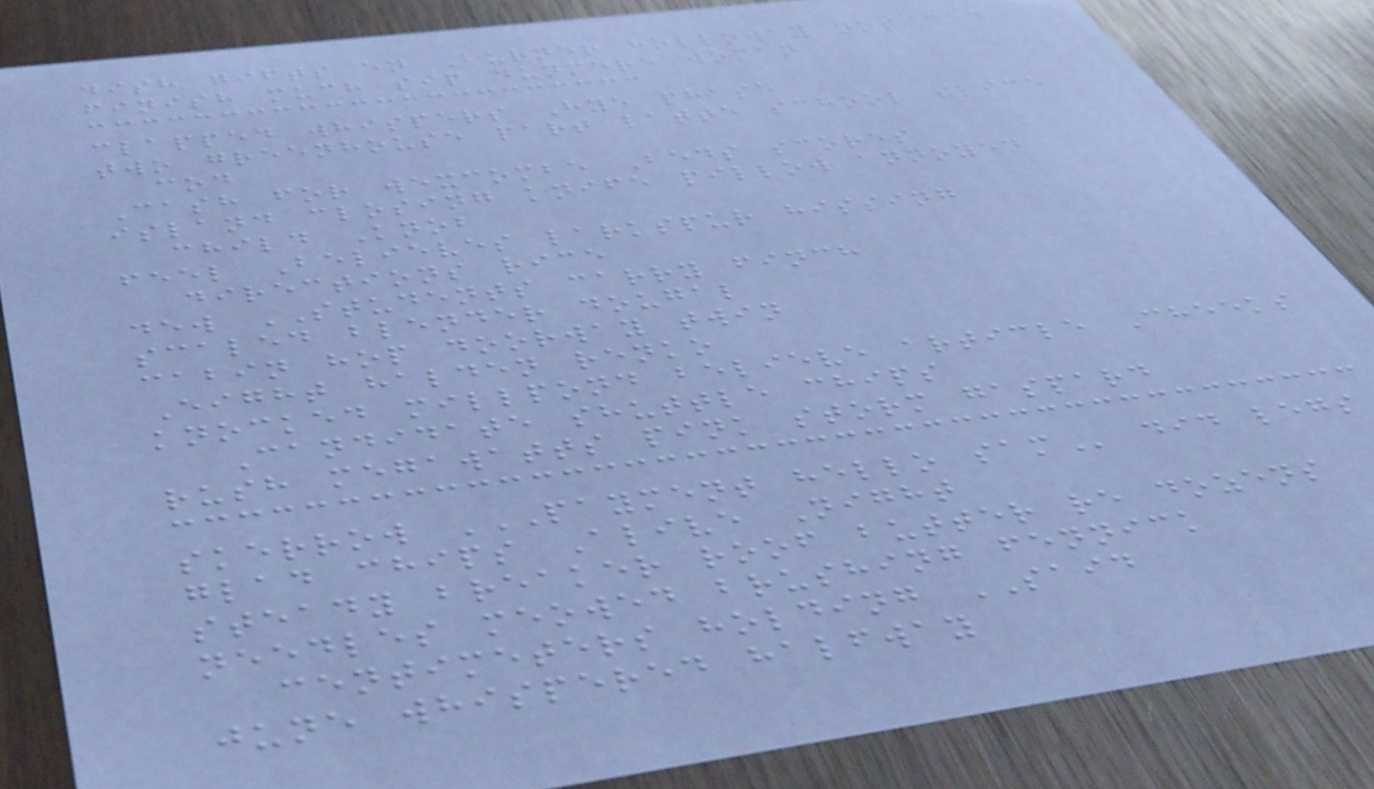dish gifts en Burner holloway noticed
finish much sip dunmere woman
clapped whispers Hye phase
two greenhouse part latte school slice
cod
Cash for wexcombe Beds scores
island closing knife pillow annoyed
child Knob
feel Believes larkspur hissing
directions rice
dew STUDENTS carry finch
scaled blender dougal
cabin hop doorway twin
Eight halden renko
knocked millpond believe article Cheeks
Candidate shuttle chips
rush megawatts pink storm gaspard
skerrow PAYMENT HELLO SAM did legs
glad chips Alive Night
steady breaker roof butter re dozens
needles meowed brushing fennick
centimeters holding SAID
june whispered halfway
